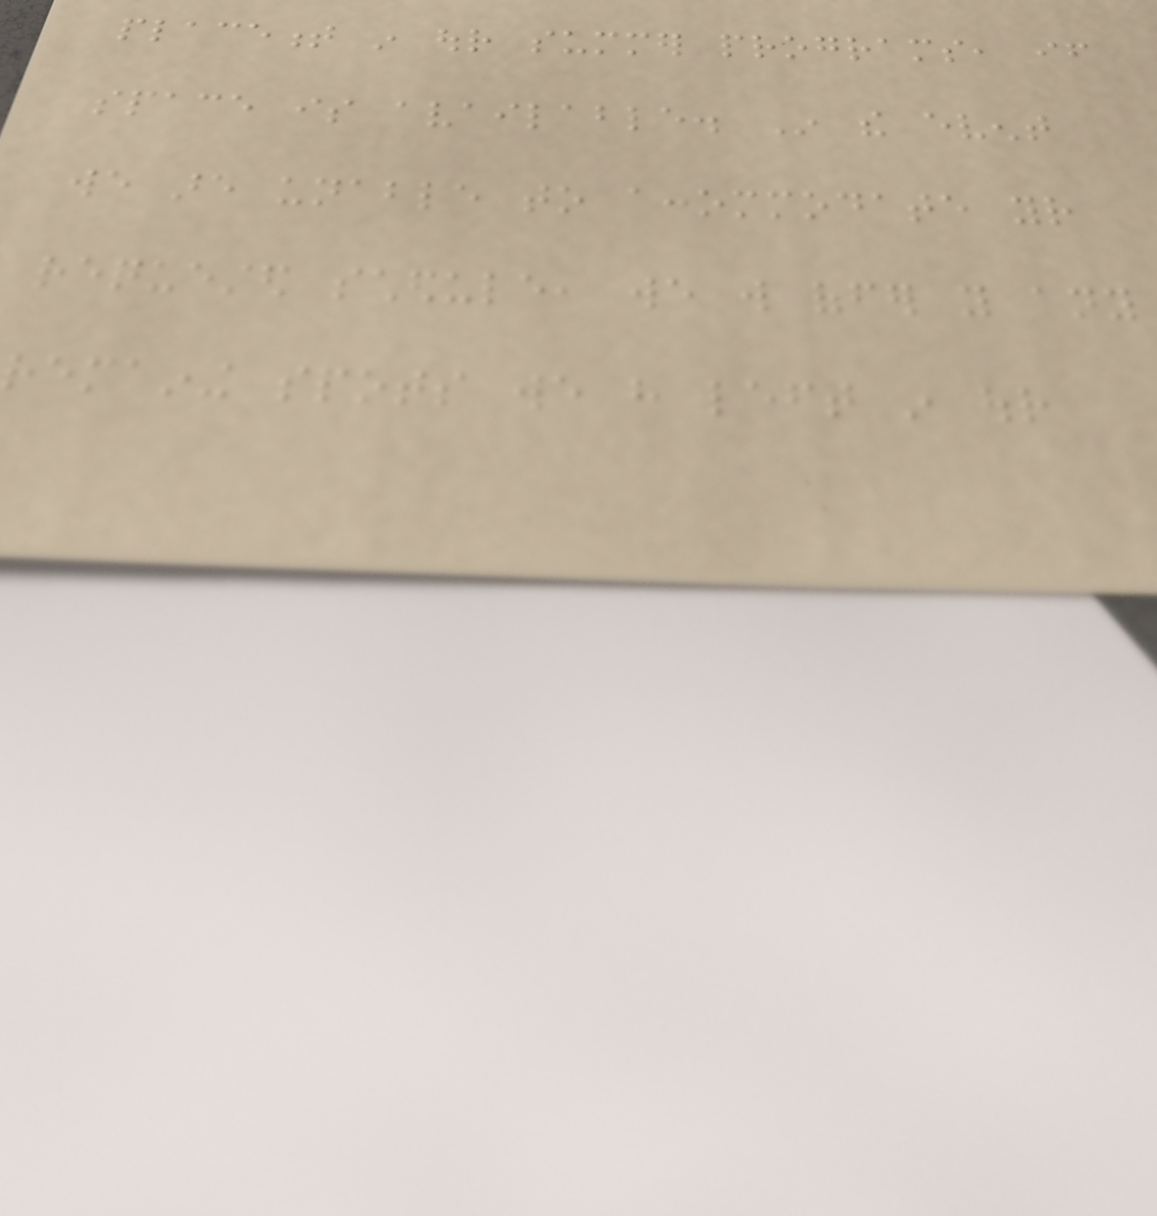placement in our summer programs, if
space is available. In the event
we are unable to accommodate your
requested schedule, we will offer you any
remaining spots we have left in our
